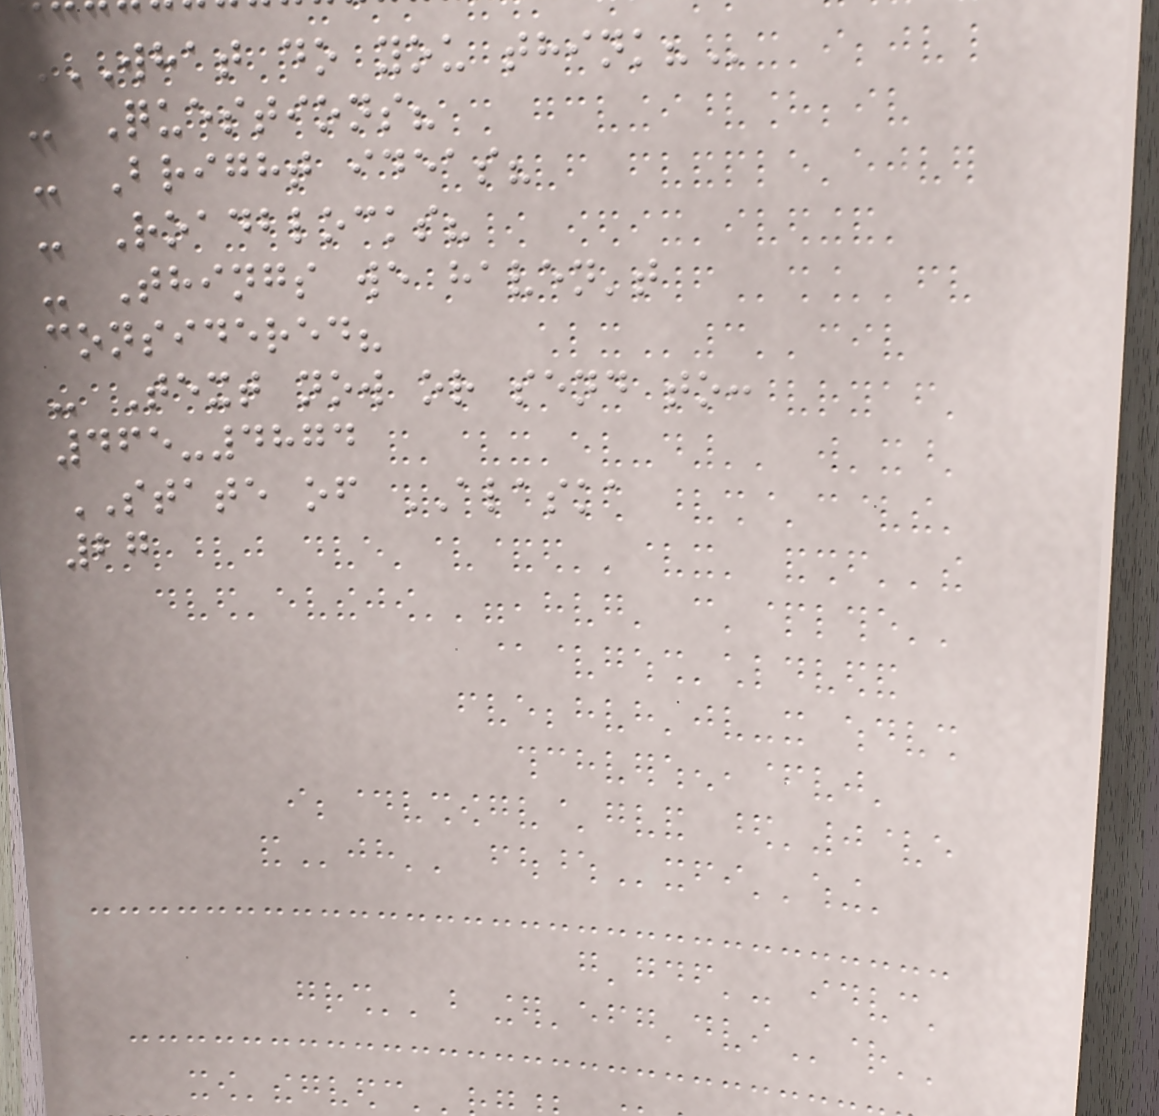WHAT DO YOU THINK?
- Questions?
- Bright ideas?
- Roadblocks?
- Things we haven't
considered?
- Text now or send to:
465-4874
STATE of ALASKA
27
